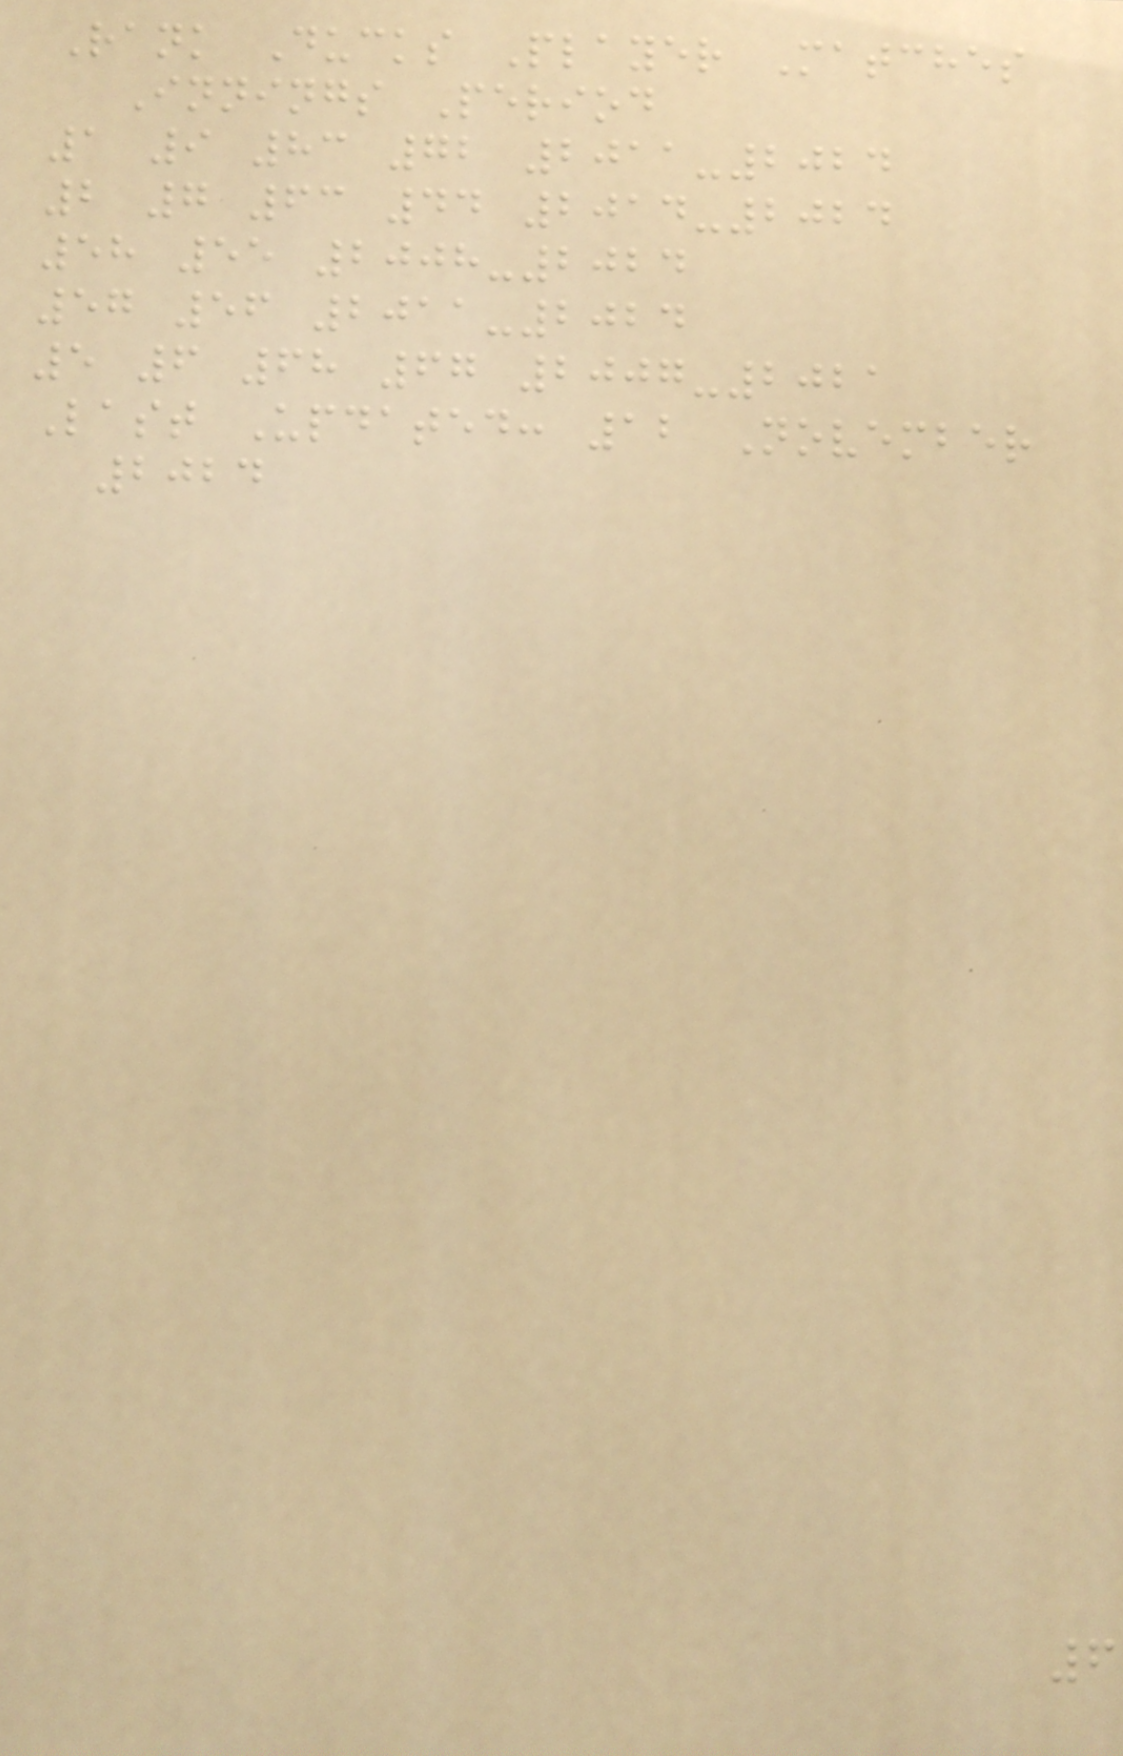Rank Ducks Player Matches
Innings Period
1 9 83 72 2011-2024
2 7 63 44 2014-2024
58 55 2008-2024
57 56 2011-2024
5 6 68 67 2007-2021
Last Updated: 12 November
2024
6
